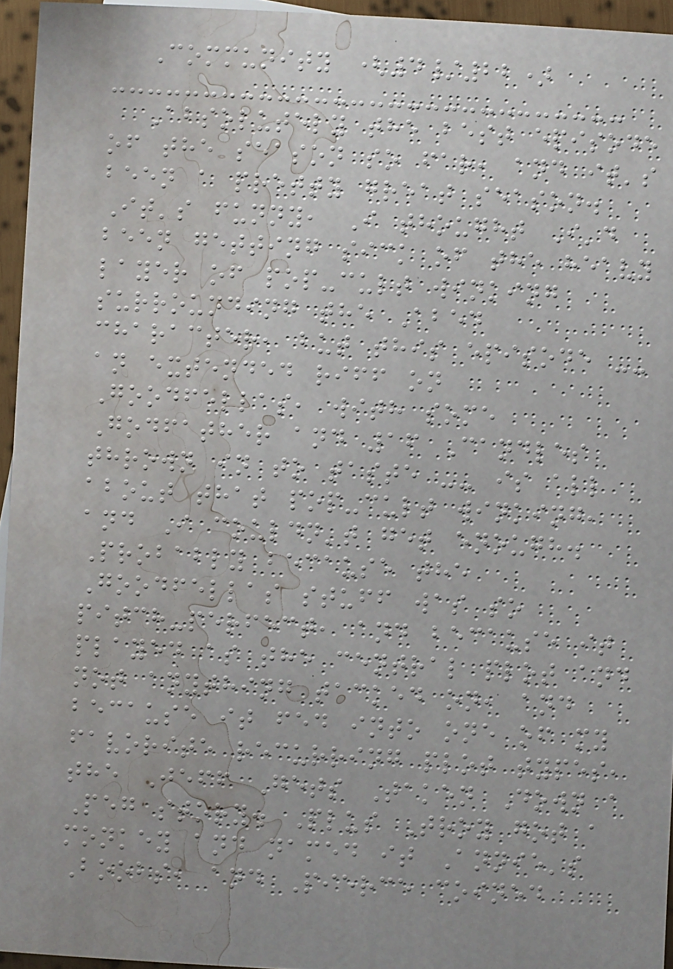Community (4/22)
Absolutely the best episode
of the season so far, and it's
been a pretty great season.
It's funny, I thought I'd
been getting sick of the heavy
layer of pop-cult winking
surrounding the Abed
character, but this episode --
an extended riff on
Goodfellas, with some
Godfather and 16 Candles
thrown in to taste -- is all
about that pop-cult winking,
and I couldn't get enough.
Probably because the
Goodfellas stuff was so
pitch-perfect, and because it
played as the central plot and
not anything tacked on, and
because it fed into one of my
favorite recurring plot types,
the Jeff Gets Taken Down a
Peg story. Plus Troy got a
monkey and named it Annie's
Boobs, and Pierce coined
